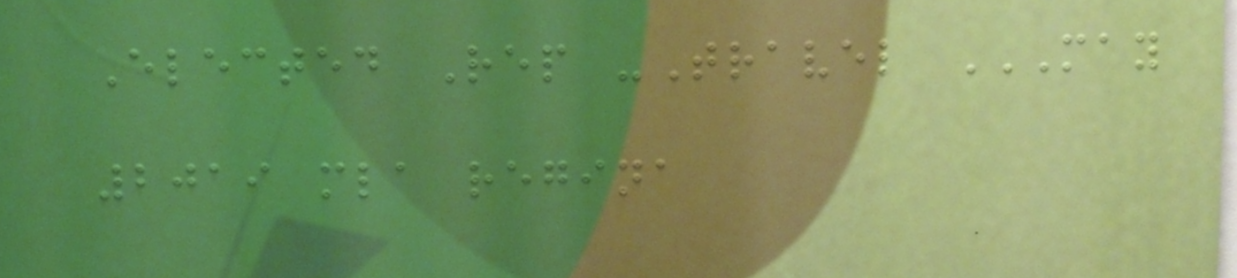Elected Rep -Travel MAY
2019 MLA REGINA
